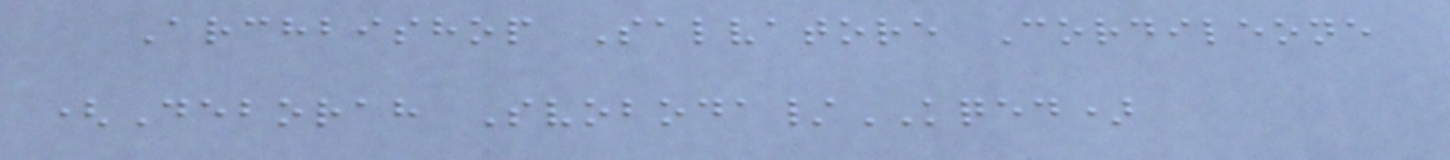Archbishop Salvatore Cordileone
(Deborah Svoboda/KQED)
